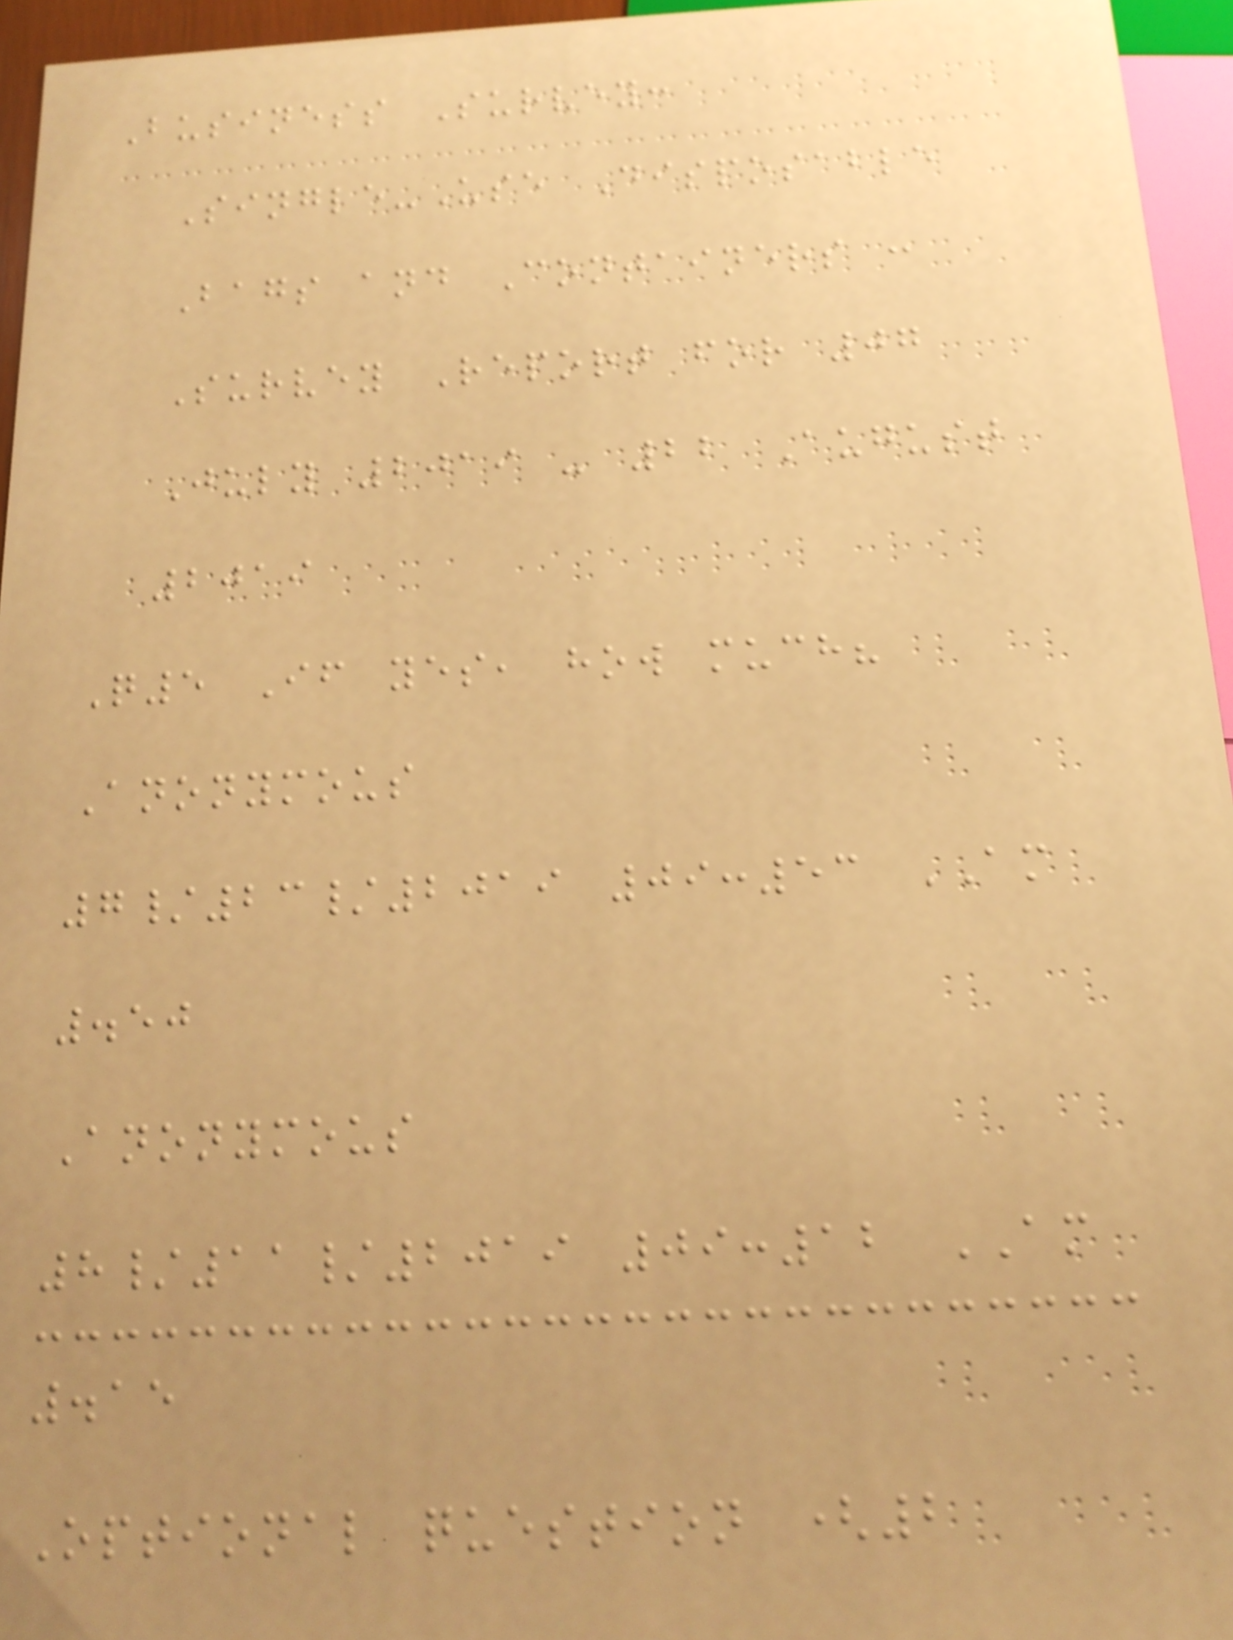Business Survey:
Single-Use Disposable
Bags and Containers :
Survey Report for 07
July 2019 - 22 August
2019
Q5 If yes, how much?
Anonymous
7/23/2019 09:53 AM
.50
Anonymous
8/11/2019 09:12 AM
.15
Optional question (2
